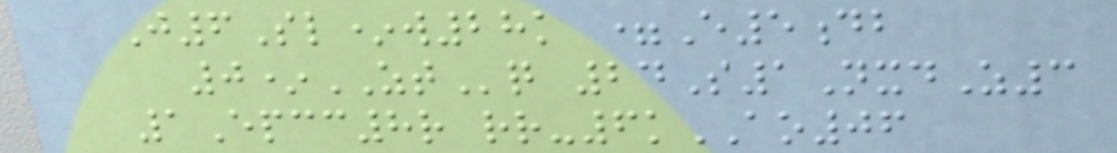J6Sl*w28k =E5db
0*ZTq 24S1NxdZ3
1Epcc8r rr-6kAO06
